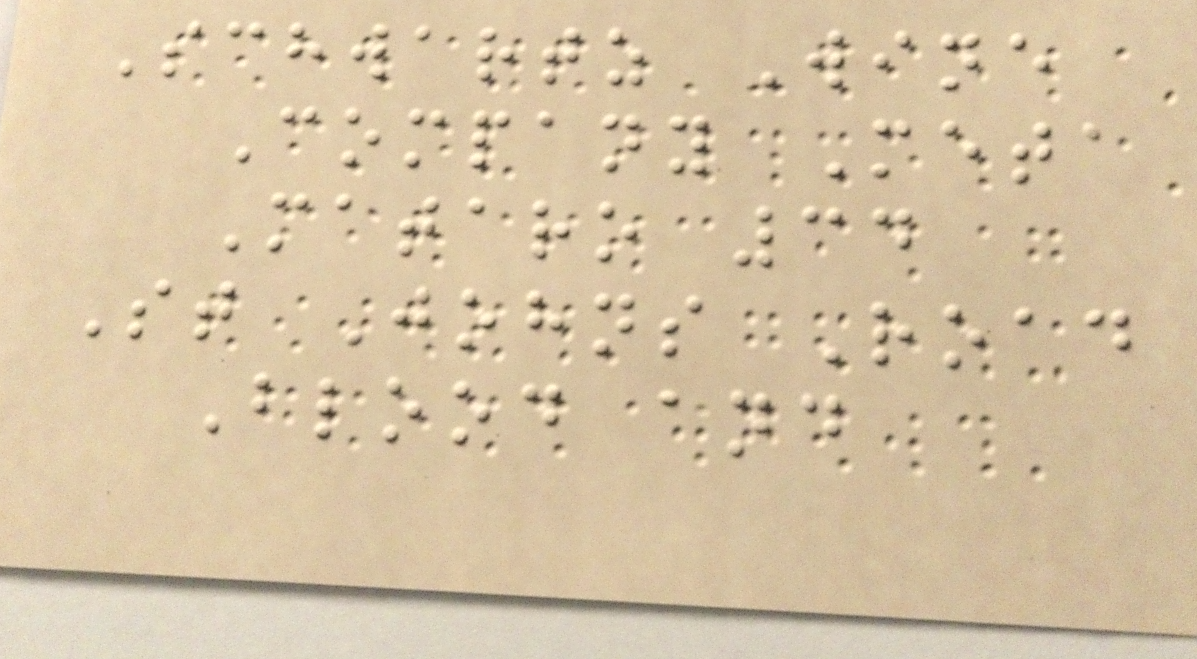Schwartz Wine
Company Meta
Mataro 34
St Johns Road
Blood and
